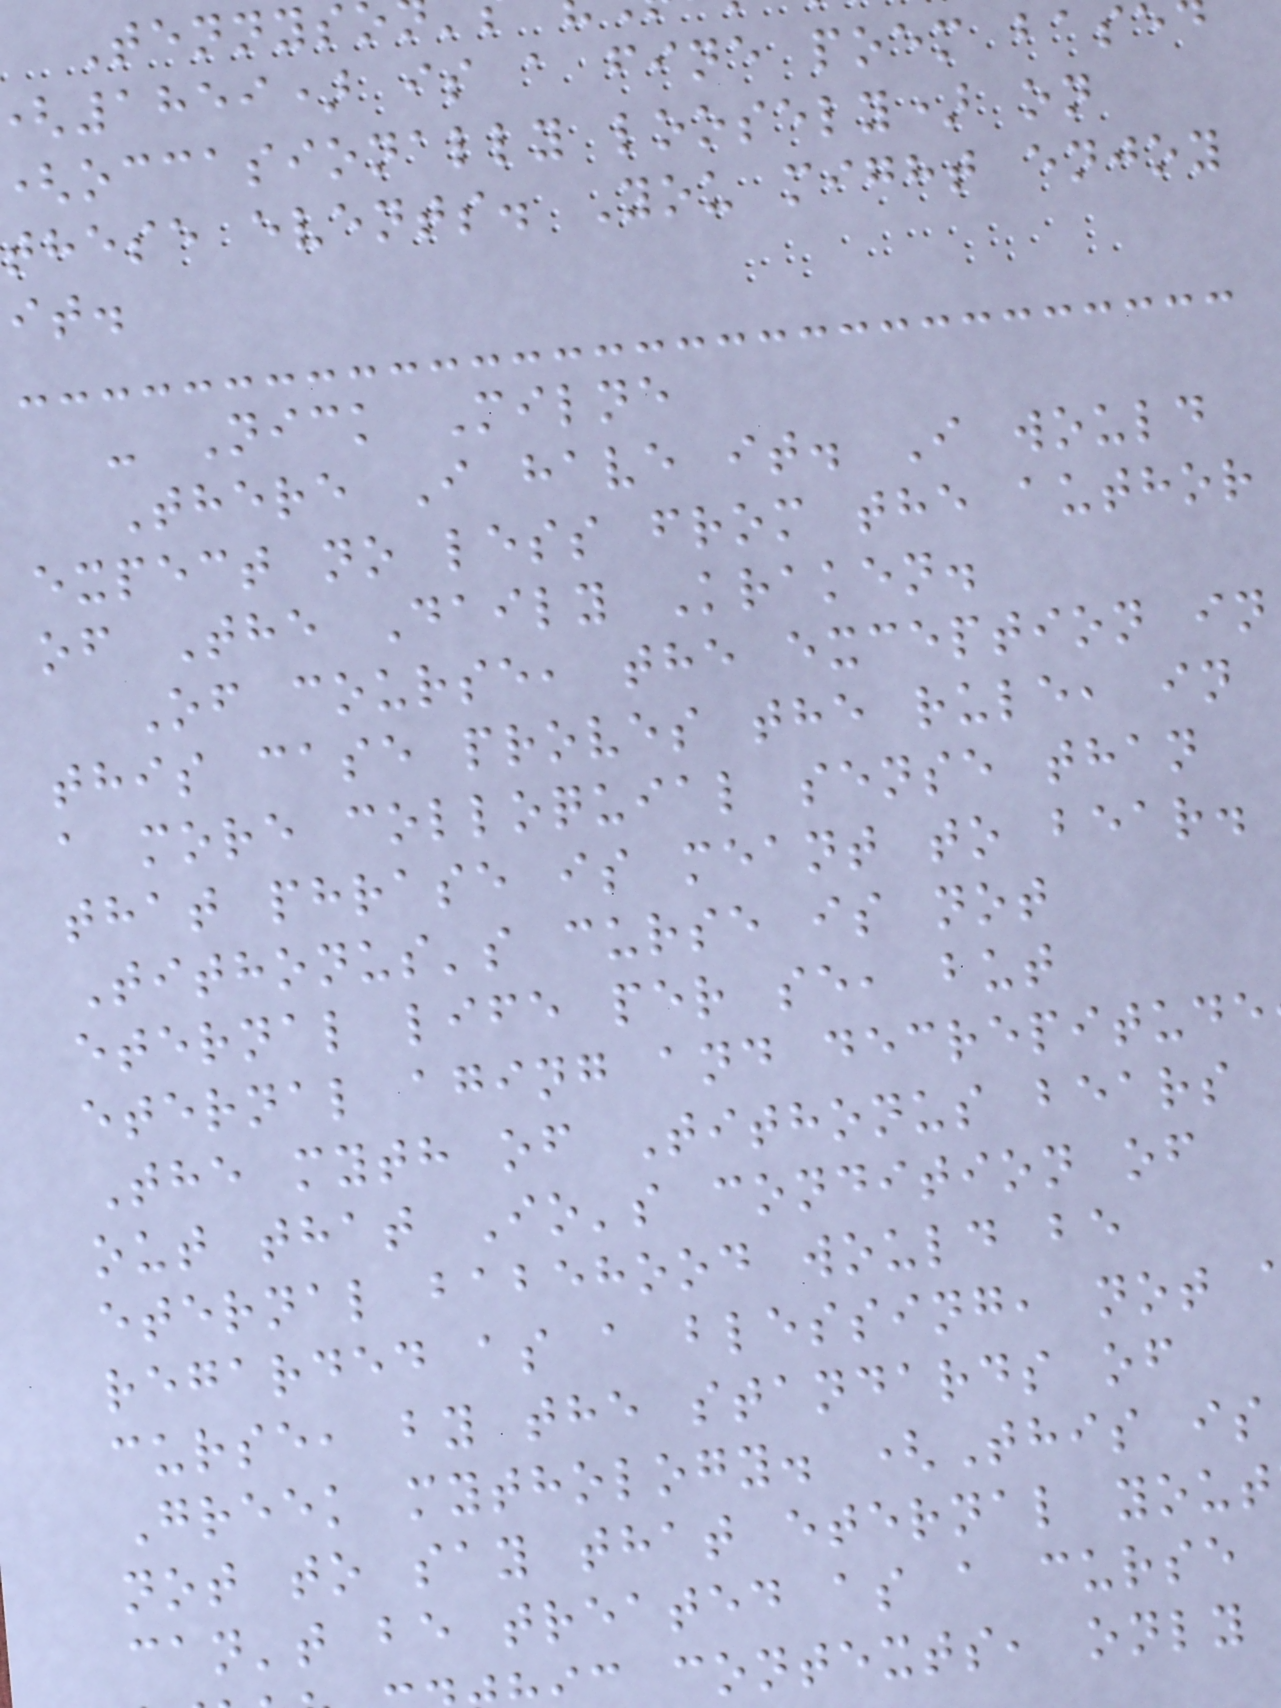Tennys
1859) is a fine poem base
occasionally loosely) on
these events. You might enjoy
it.
- Nick Milne
There I have it. I would
expect no less from the author
of The Daily Kraken.
Of course, the exception in
this case proves the rule, in
a more colloquial sense than
that phrase is meant to bear.
Tithonus's curse is not
eternal life per se, but
eternal aging and decrepitude
The myth of Tithonus bears
out that Io's condition of
eternal babehood would be
regarded as a blessing, not
curse, by the standards of
Greek mythology. (This is
not to say that eternal yout
can't be treated as a curse
c contexts, only
